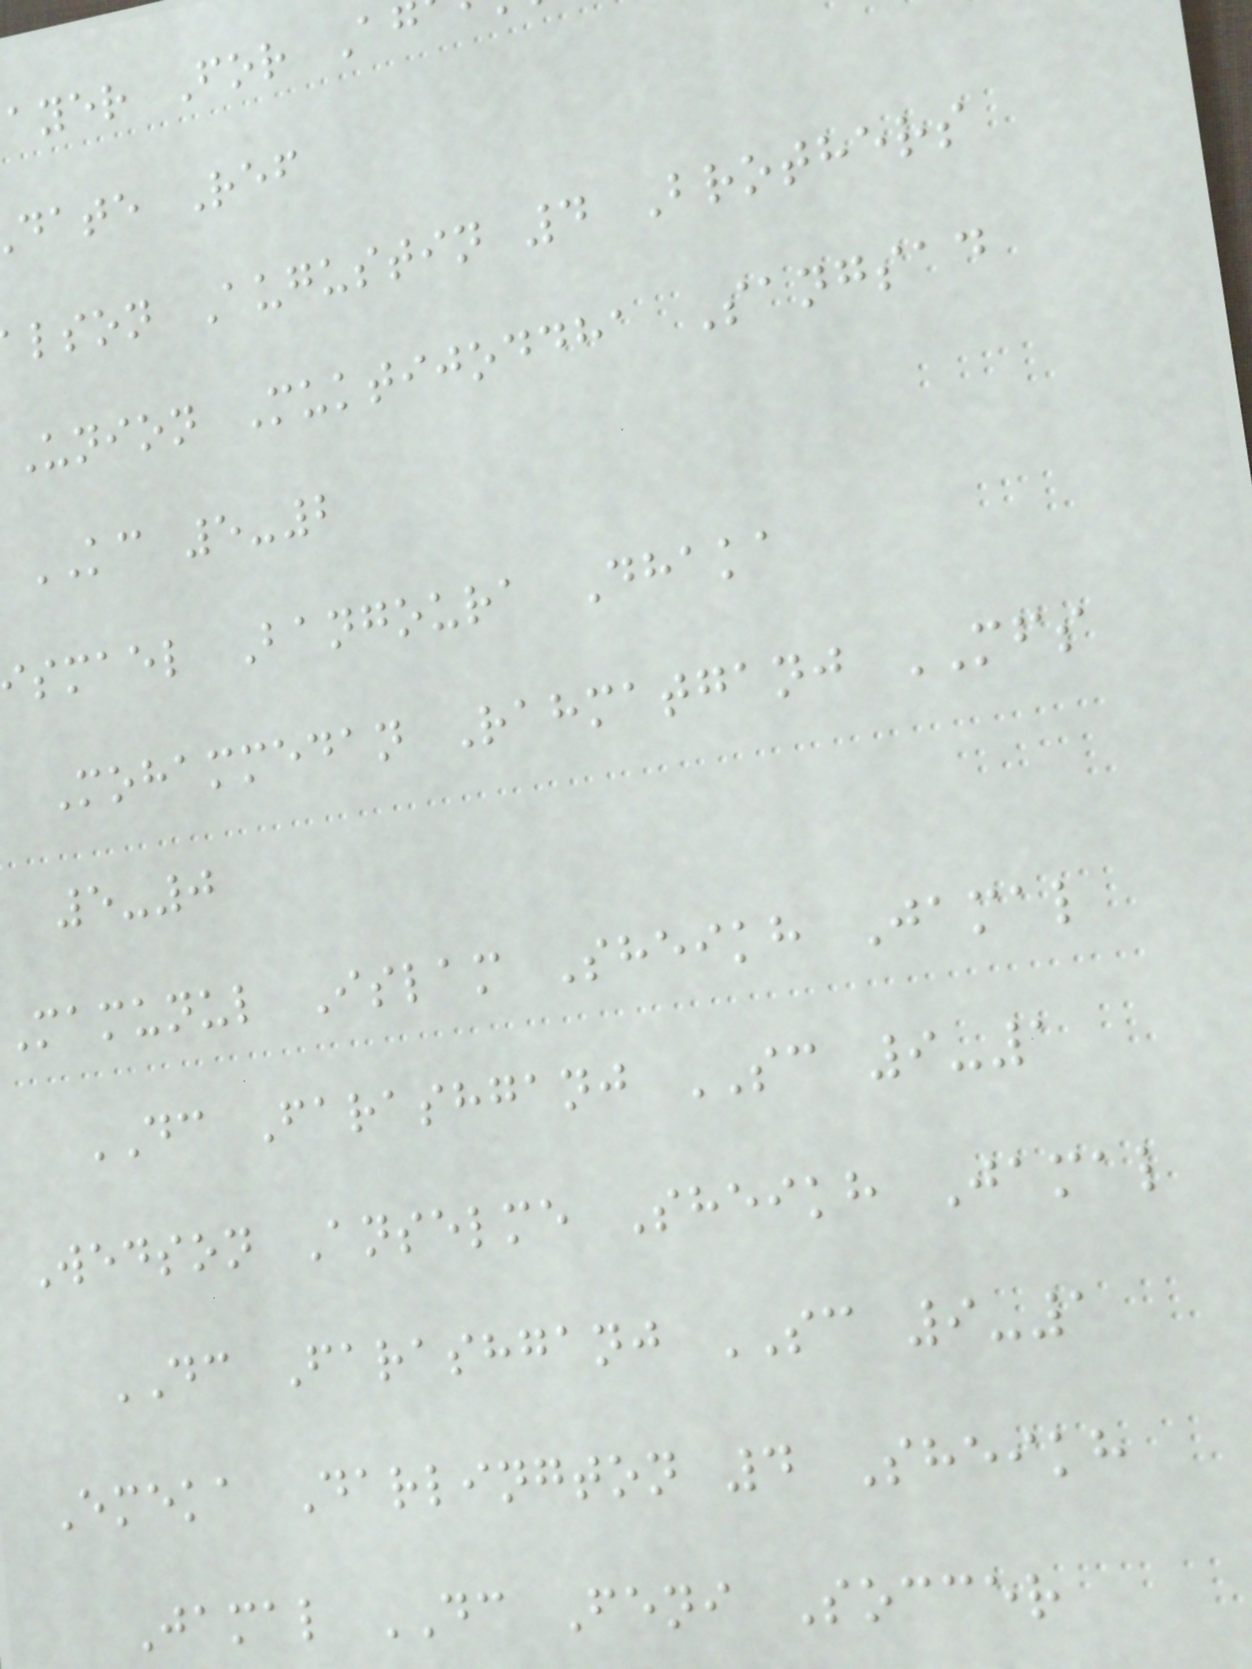ayer For A
date Ref
lson Augustin 4 Brothers
Union Muktijoddha Sangsad
KC 5-2
smael Bangoura Dhaka
Mohammedan Rahmatganj MFS
5-0
mamunul Islam Sheikh Jamal
DC Farashganj SC 9-1
Wedson Anselme Sheikh Jamal
DC Farashganj SC 9-1
Emeka Darlington 4 Sheikh
Jamal DC Feni Soccer
